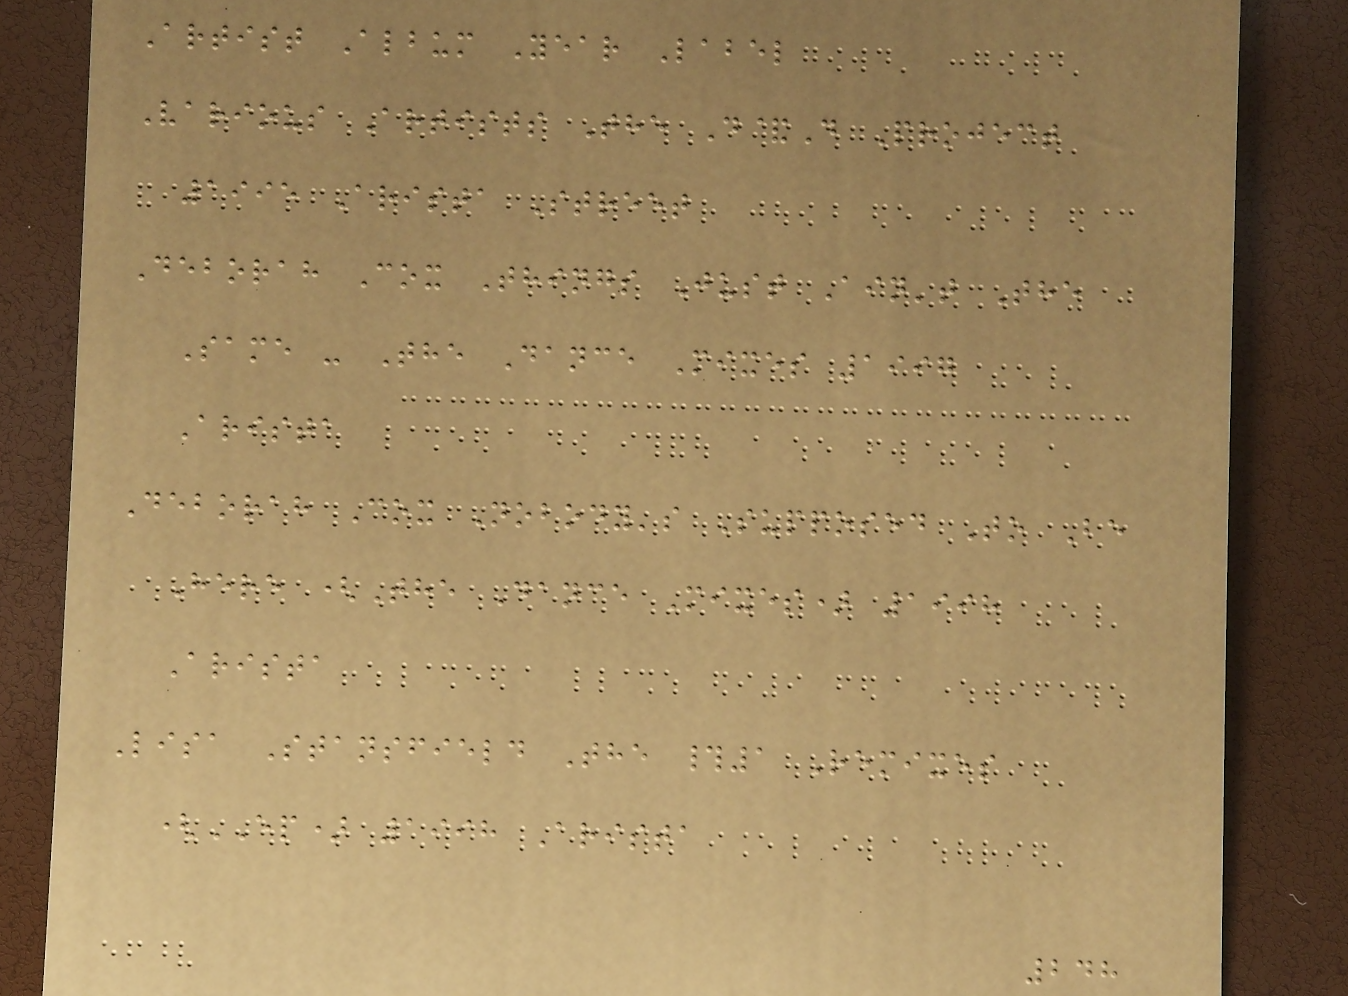Artist Album Year Label
Various Artists The D&D Project
1995 Arista Street
Deborah Cox Things Just Ain't The
Same - The Dance Mixes 1997
Arista
Deborah Cox Nobody's Supposed To Be
Here (The Dance Mixes) 1998
Arista
Lisa Stansfield The #1 Remixes
(EP) 1998 Arista
248
